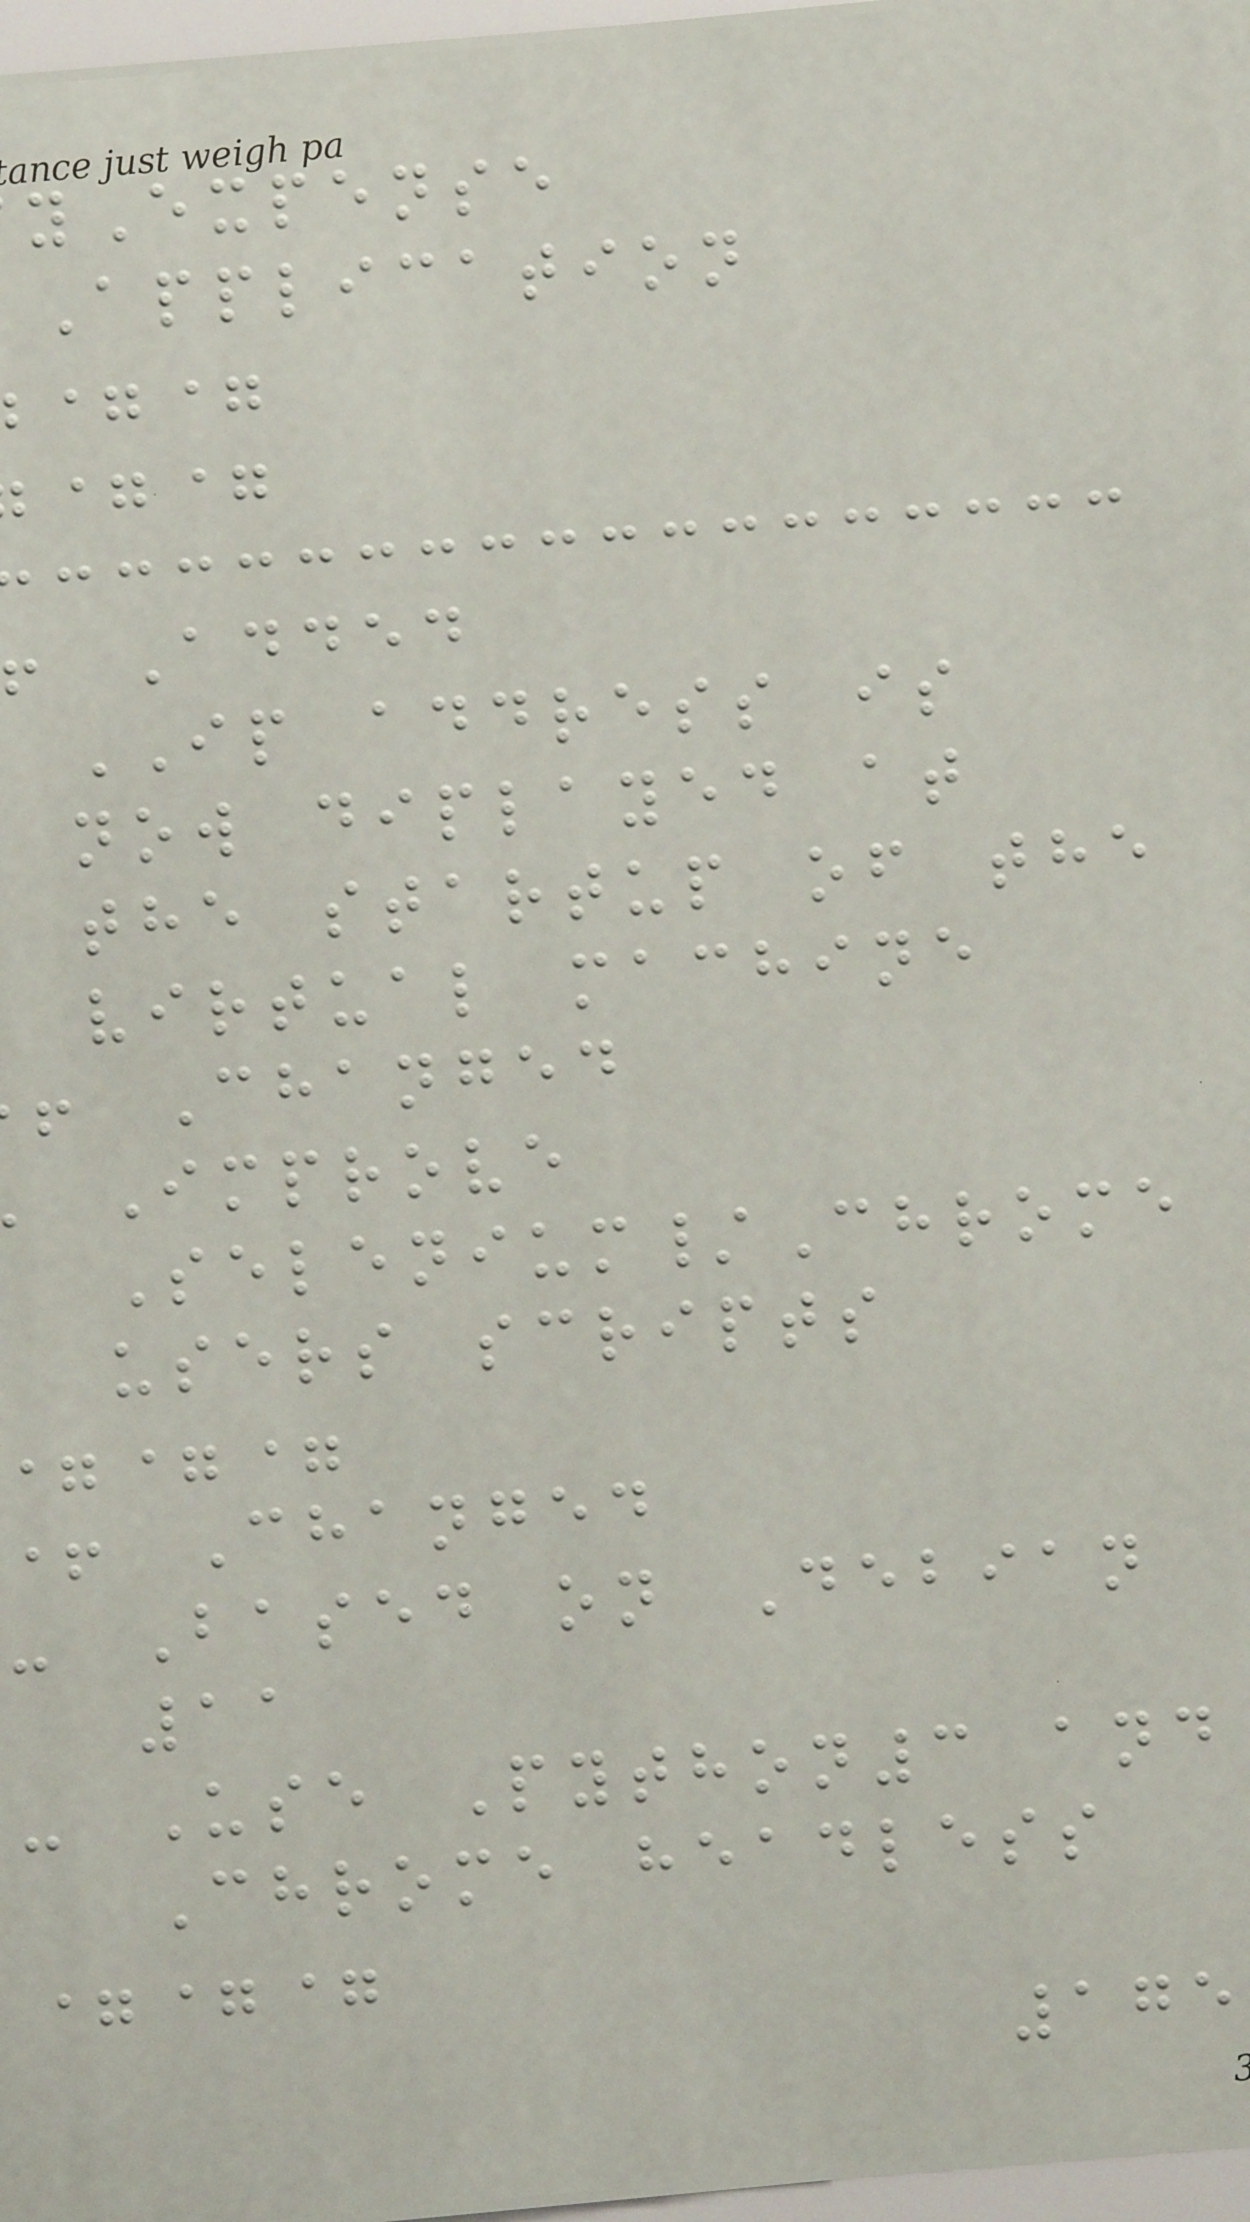yExpense
Application
==
==
Added
IP address is
now diplayed at
the startup of the
virtual machine
Changed
Improve
Selenium/Chrome
users scripts
==
+ Changed
- Based on Debian
11
- Use Python3 and
Chrome headless
===
175
